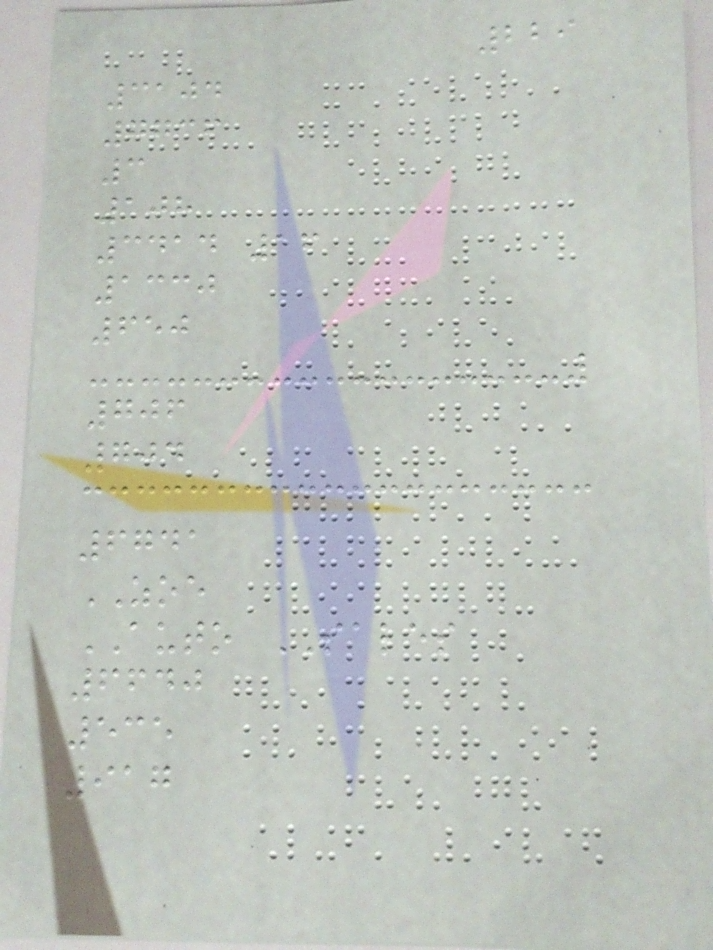229
3104
7736
3
108
3414 16
1330
650
706
704
6741
ZOE
AUTO SALES
6640
535
917
